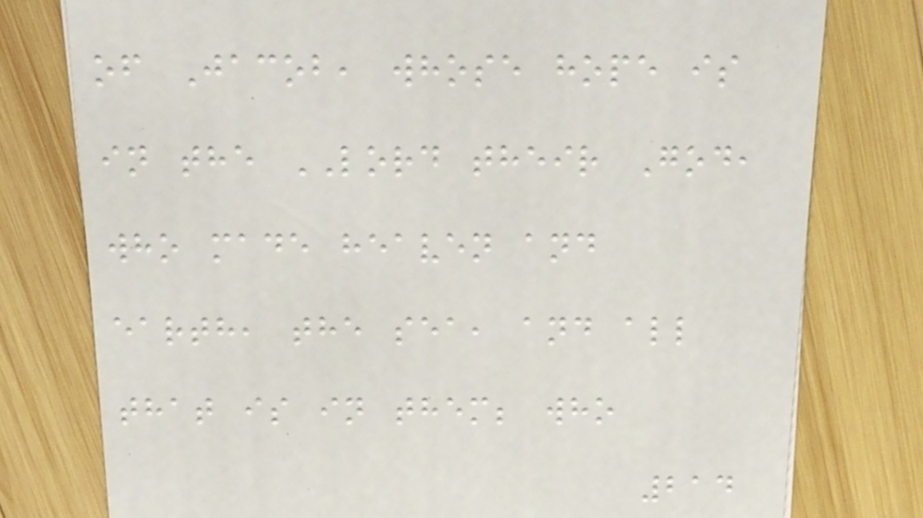of Jacob, whose hope is
in the LORD their God,
who made heaven and
earth, the sea, and all
that is in them; who
214
